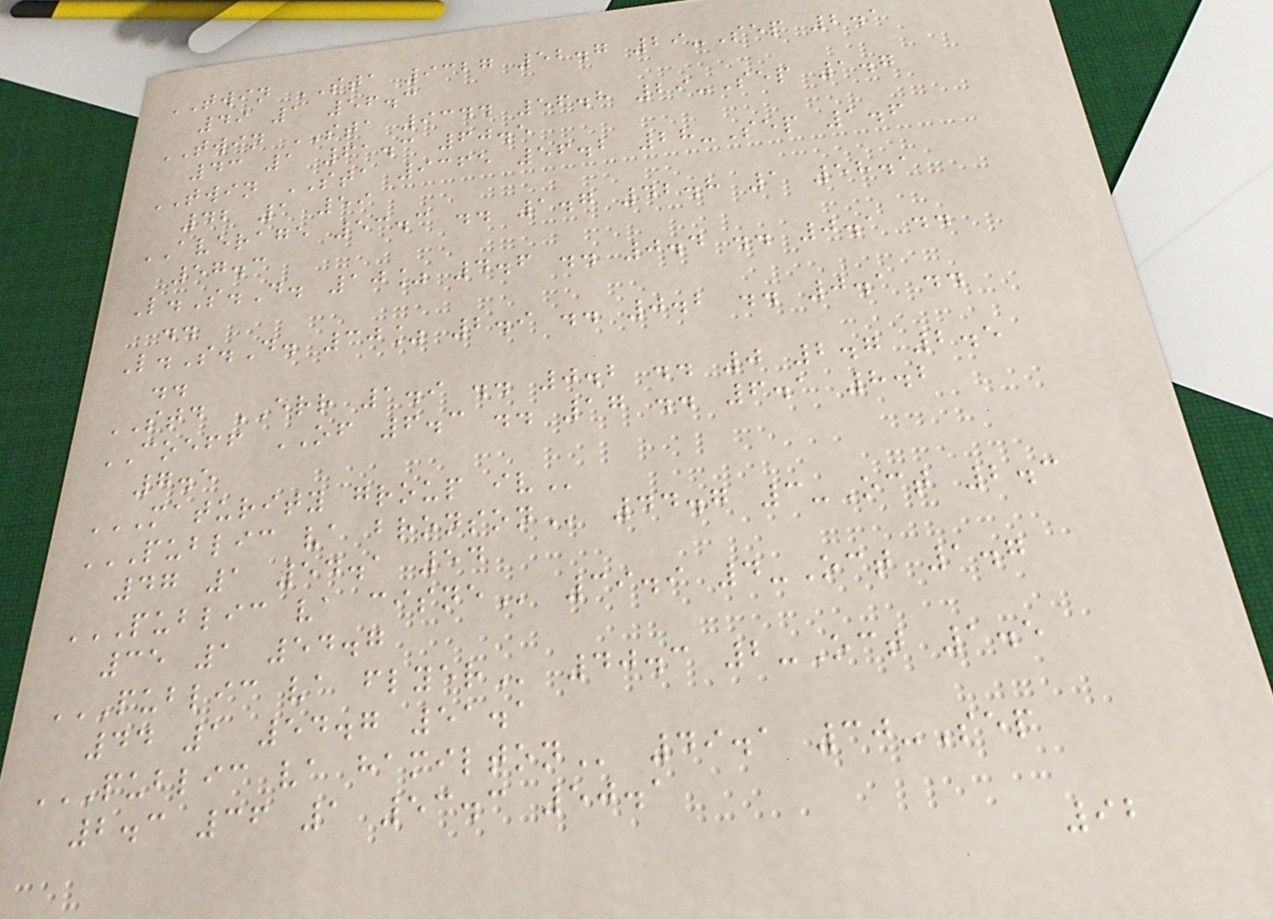TWIN STA 9327 52.7 29-Sep 2.1
49 1 56.3
TWIN STA 9344 56.8 29-Sep 1.7
43 1 61.3 60.5
TWIN STA 9365 56.2 28-Sep 1.6
42 1 59
AVERAGE 53.3 .. 1.7 42.8 1 58.1
57.3
L.S.D. 10% 4.6 .. 0.4 .. 0.1 ..
..
L.S.D. 30% 2.9 .. 0.2 .. 0.1 ..
..
STD ERR 1.9 .. 0.2 .. 0 2.7 2.5
COEFF OF 6.3 .. 17 .. 6.1 8.2
7.5
MATURITY GROUP IV
PUBLIC VA BRONSON 44.7 3-Oct 2.3
47 1 54.1 54
PUBLIC VA CISNE 39.9 4-Oct 1.7
35 1 54.7
PUBLIC VA FLYER 40.3 2-Oct 1.5
44 1 54.7 51.1
PUBLIC VA HAMILTON 49.1 30-Sep
2.3 36 1 53.3 50.1
92
